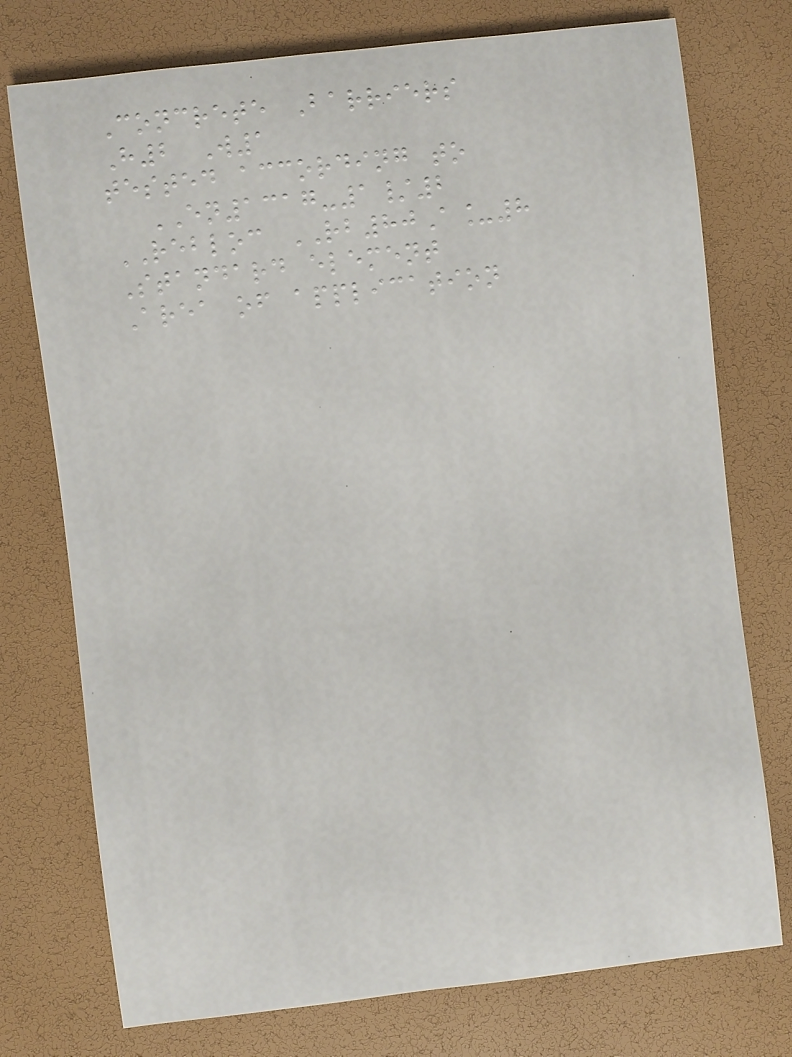Concrete Barriers
H2 W1
tested according to
EN1317-1/2
REBLOC RB80A_8
Standard element
Area of application
